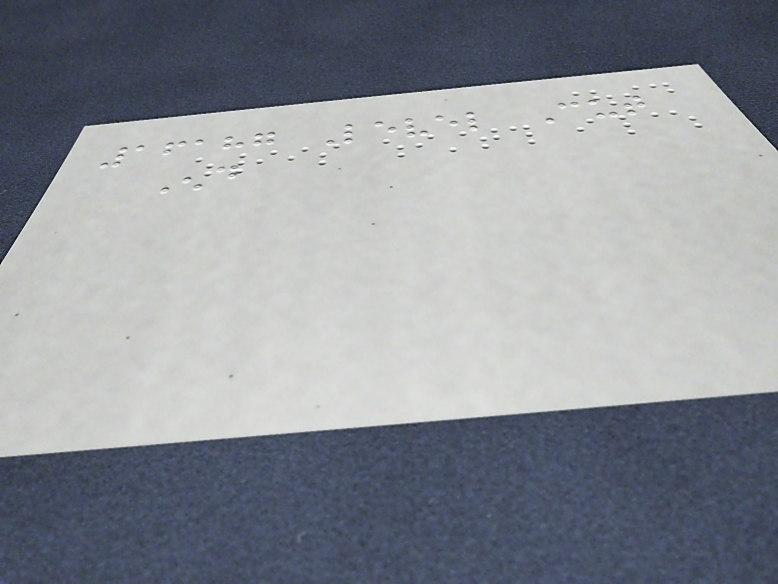16187 Level Cut
End
